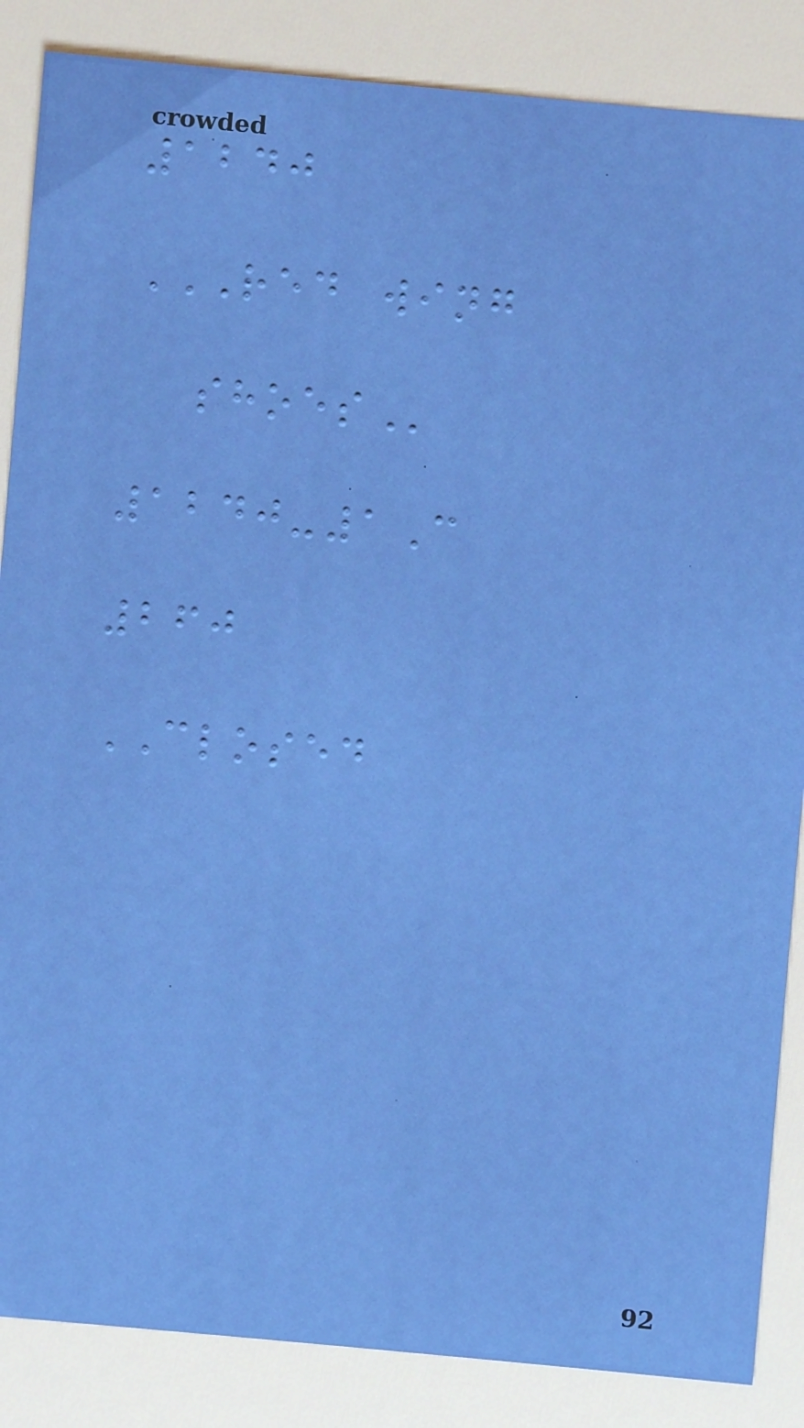1240
RED WING
SHOES
1240-1C
260
CLOSED
